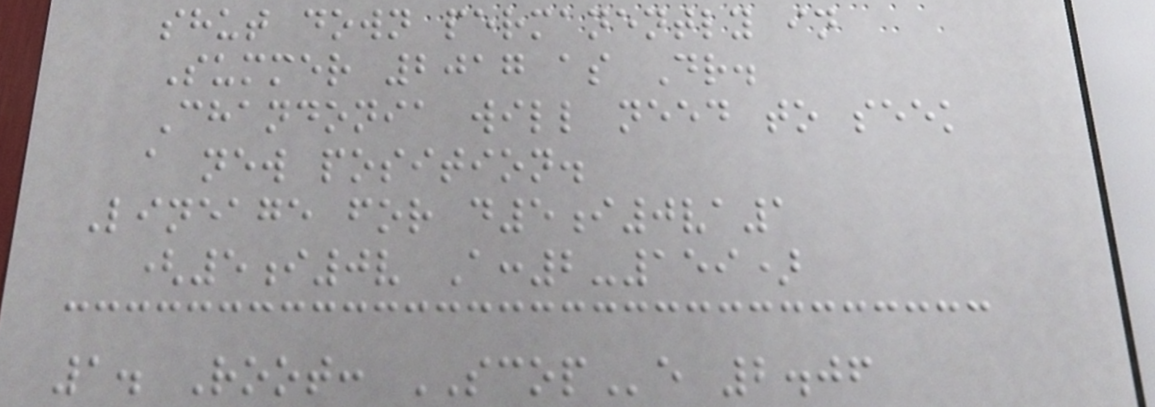shut down permanently in
Summer 2017 as Dr.
Chandonia will need to seek
a new position.
Lineage for d5i0va1
(5i0v A:2-159)
1. Root: SCOPe 2.06
